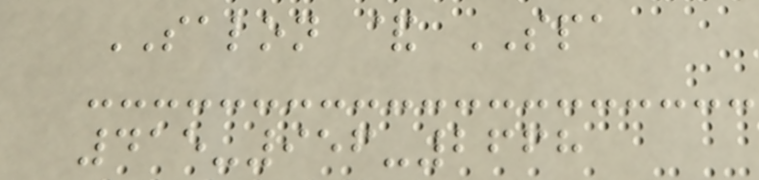SALON & SPA
415-956-2668
